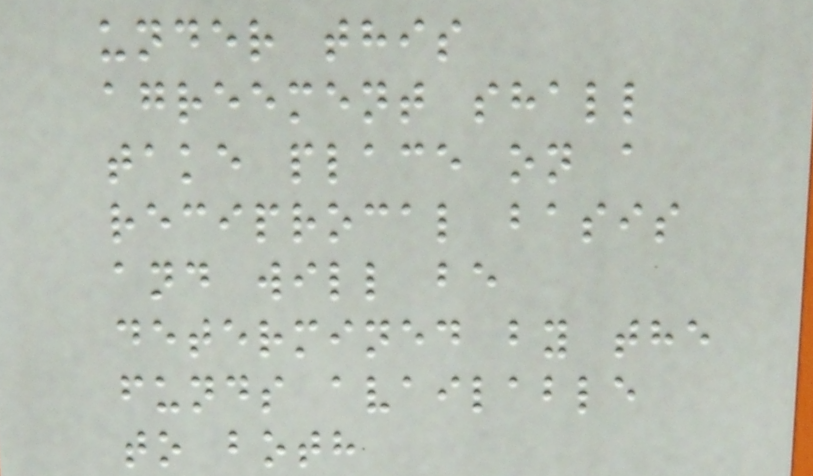under this
agreement shall
take place on a
reciprocal basis
and will be
determined by the
funds available
to both
